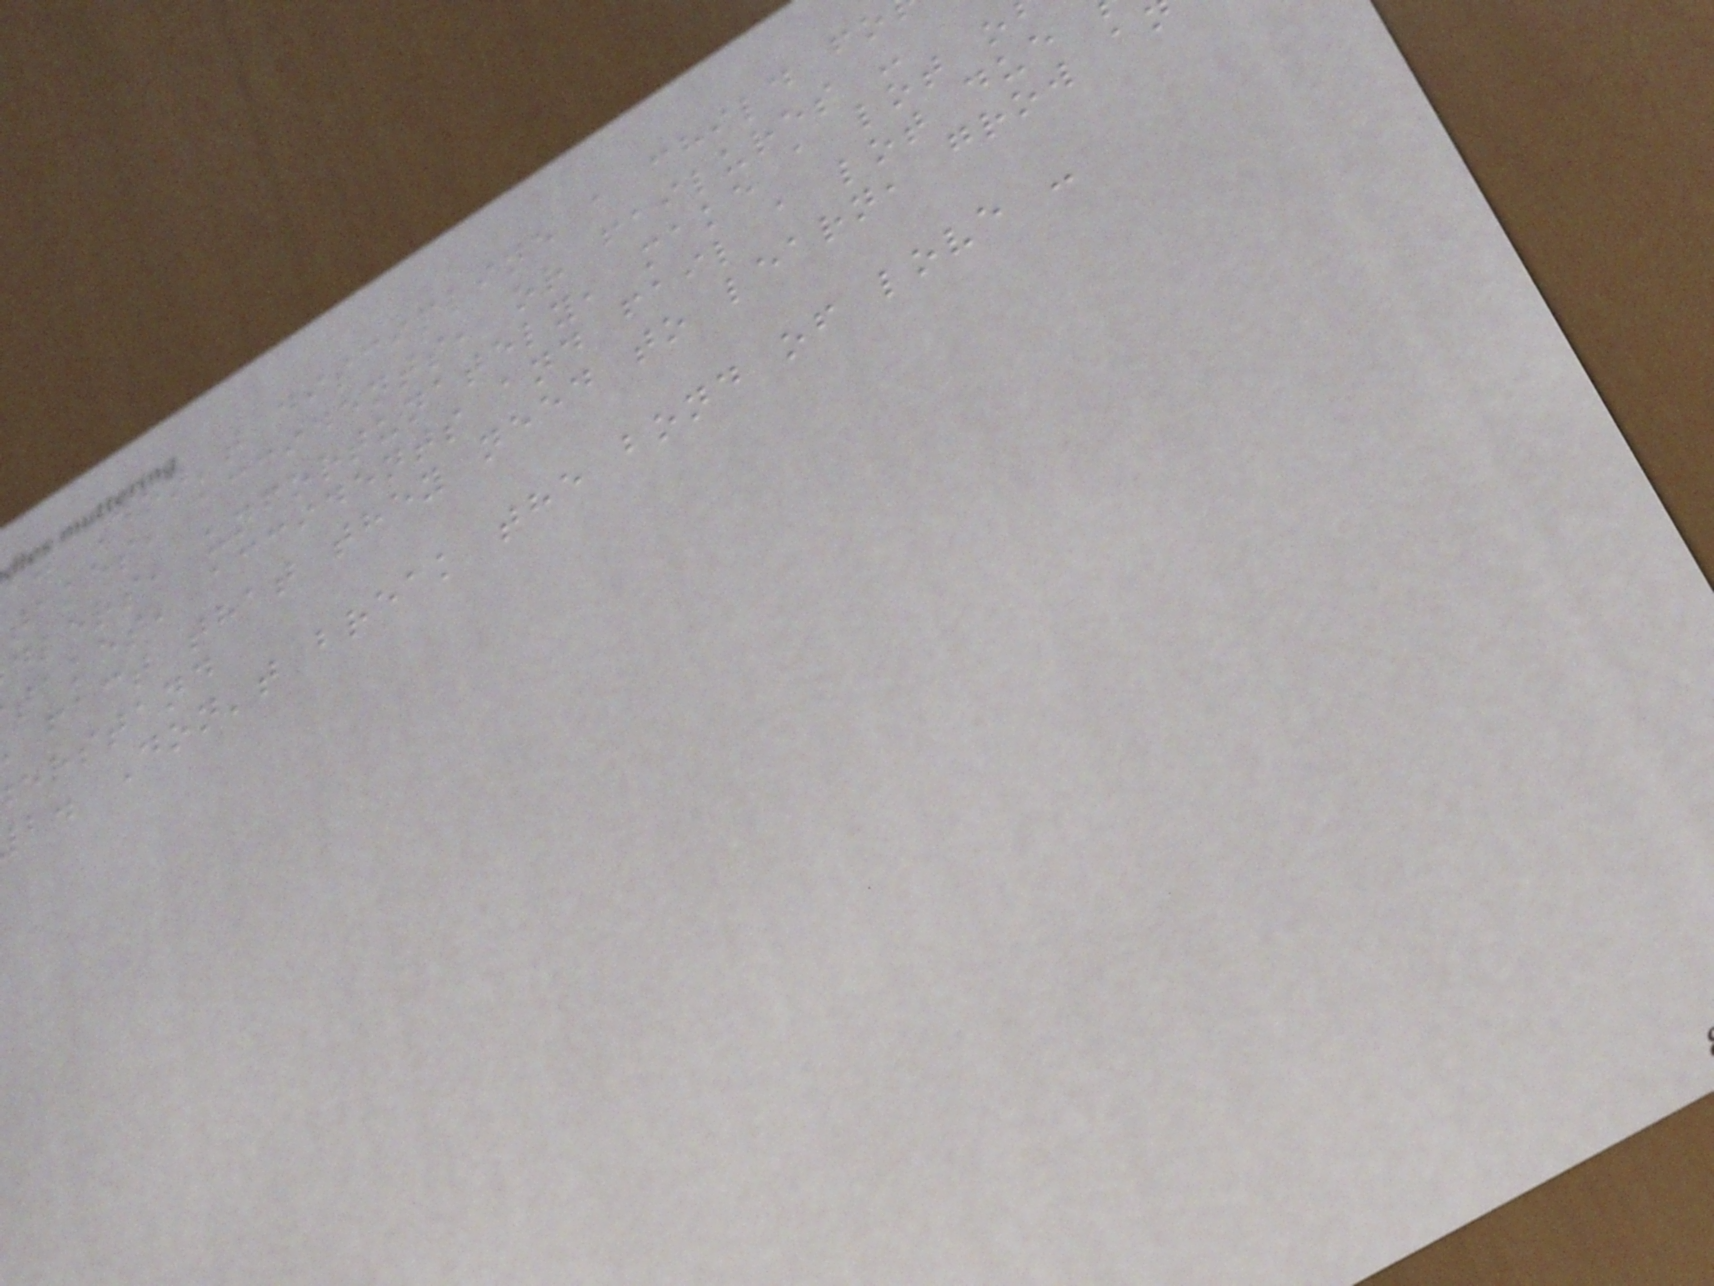a. Don't discipline a child fo
takes, accidents, or failures -
dlers, unfortunately, make a lot o
takes, accidents and fail a lot due
fact that they need to learn, grow a
erstand
b. Don't break the bond of love -
